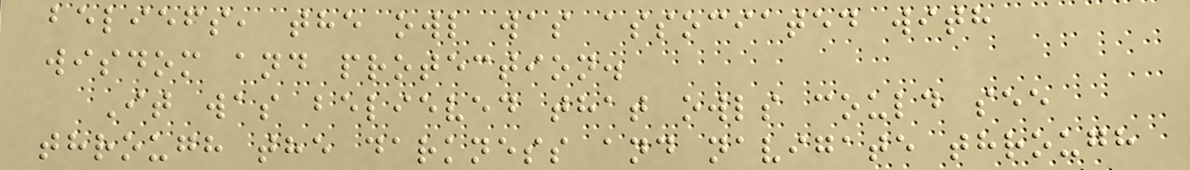beliefs, the owl was associated with
wisdom and protection.
It was believed that owls could see
through the darkness and navigate through
